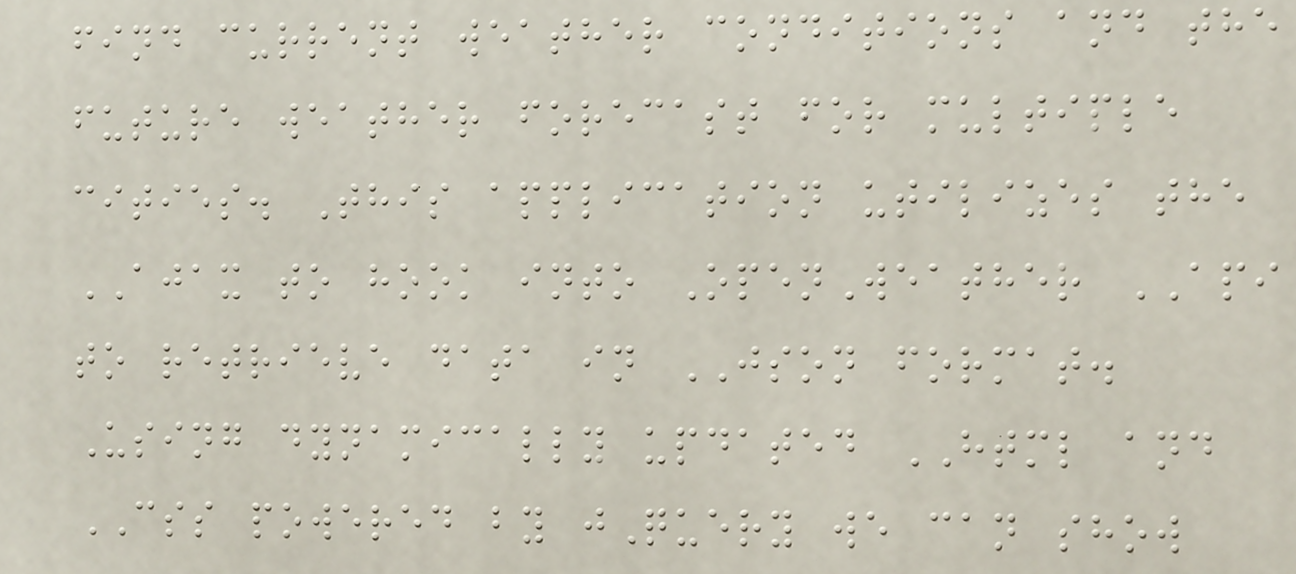find current weather conditions and the
future weather forecast for multiple
cities. This application utilizes the
AJAX to hook into OpenWeather API
to retrieve data in JSON format.
Using dynamically updated HTML and
CSS powered by jQuery we can show
